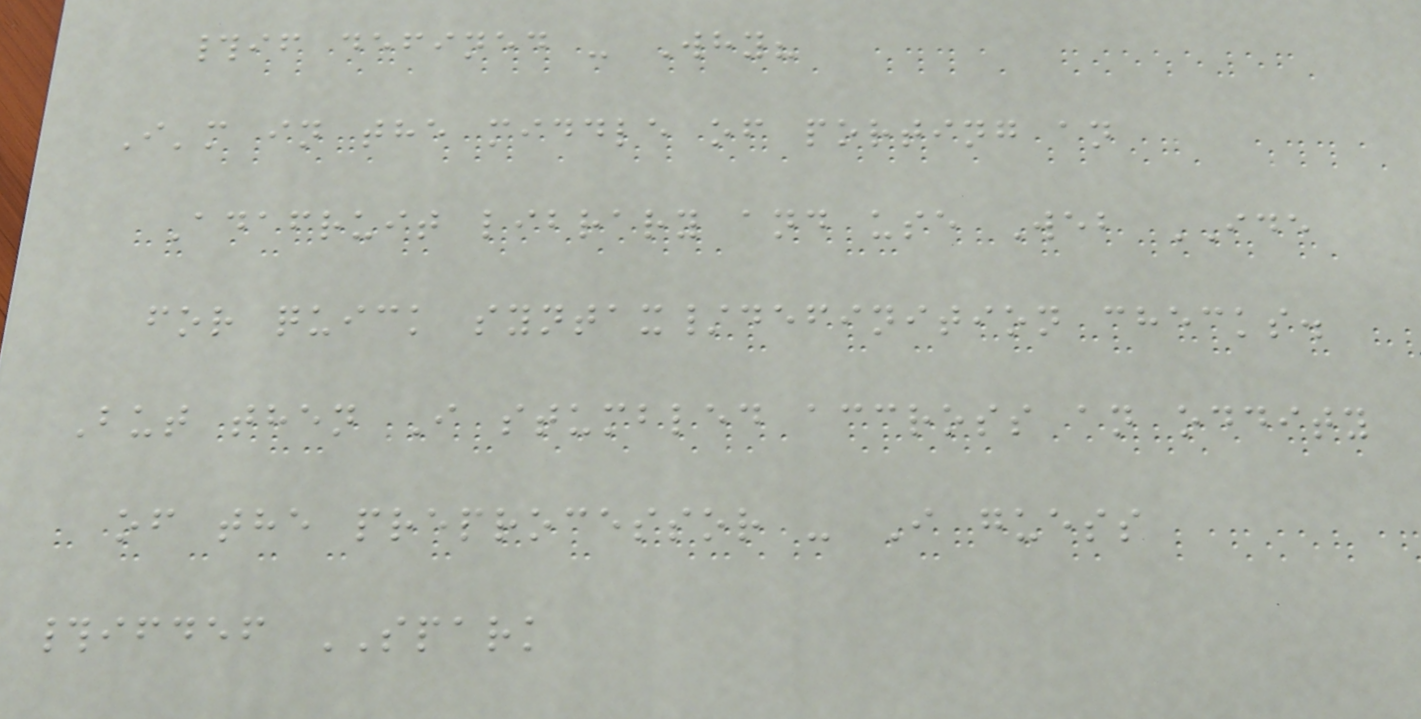#if defined - Why?
I'm in the middle of porting an
Adafruit library and use Web IDE
for quick syntax/definition checks.
But then I stumbled accross an oddity
of the preprocessor - I guess
#ifdef SPARK
